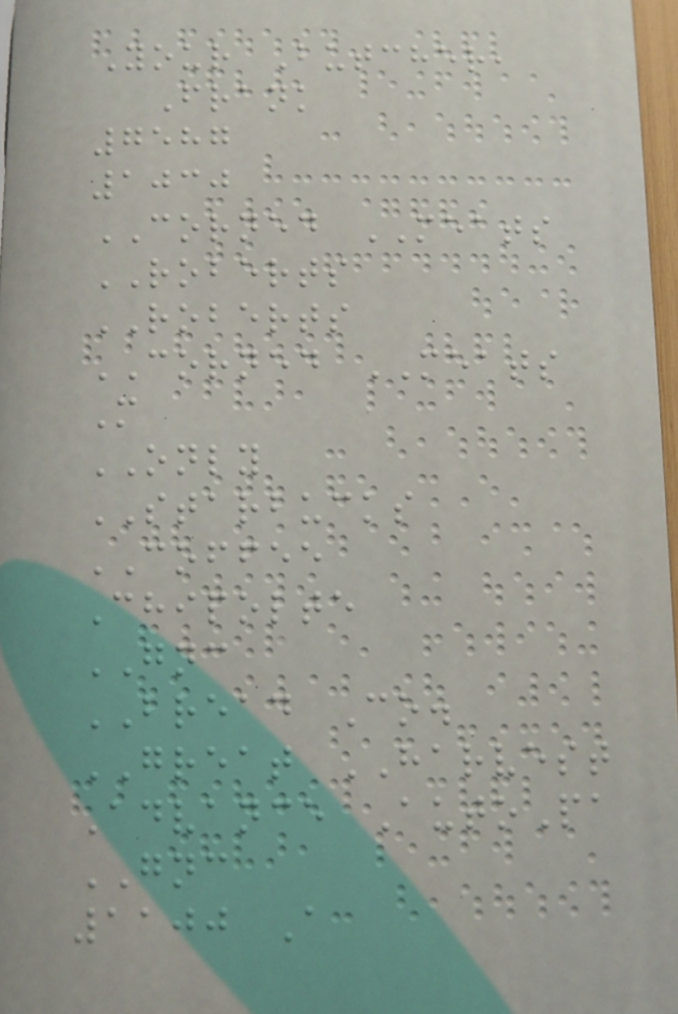Your Butcher,
Frank
7587
1030
CORNED MEATS
ROBERTS
ROBERTS
CORNED MEATS
M
ONLY
STARBUCKS
COFFEE
Chipolte
GNC
BREAD Co.
GREAT HARVEST
Advance AutoPa
GNC
1100 A
